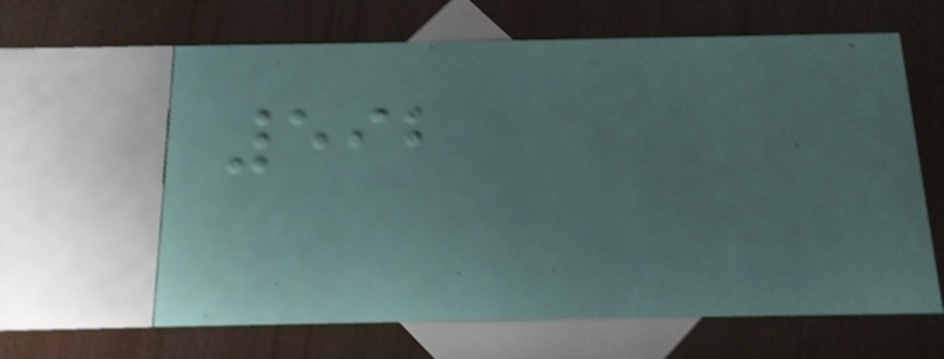592
